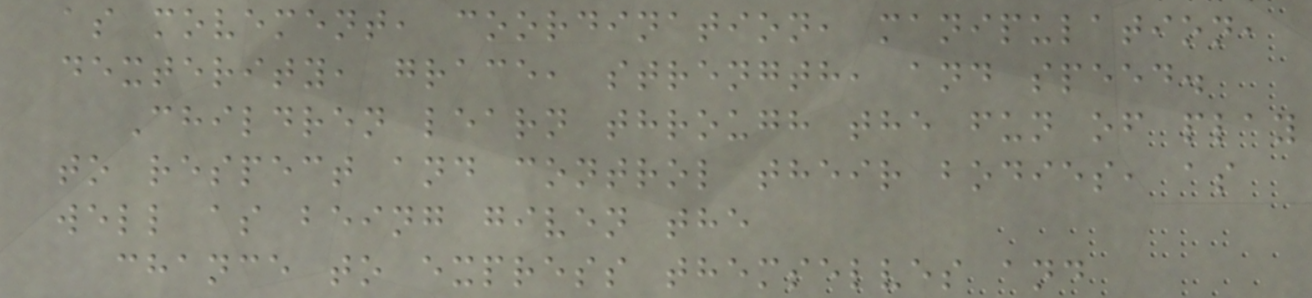as movement, coordination, manipulation,
dexterity, grace, strength, and speed.
Children learn through the fun of play
to respect and control their bodies, as
well as being given the
chance to express themselves and
